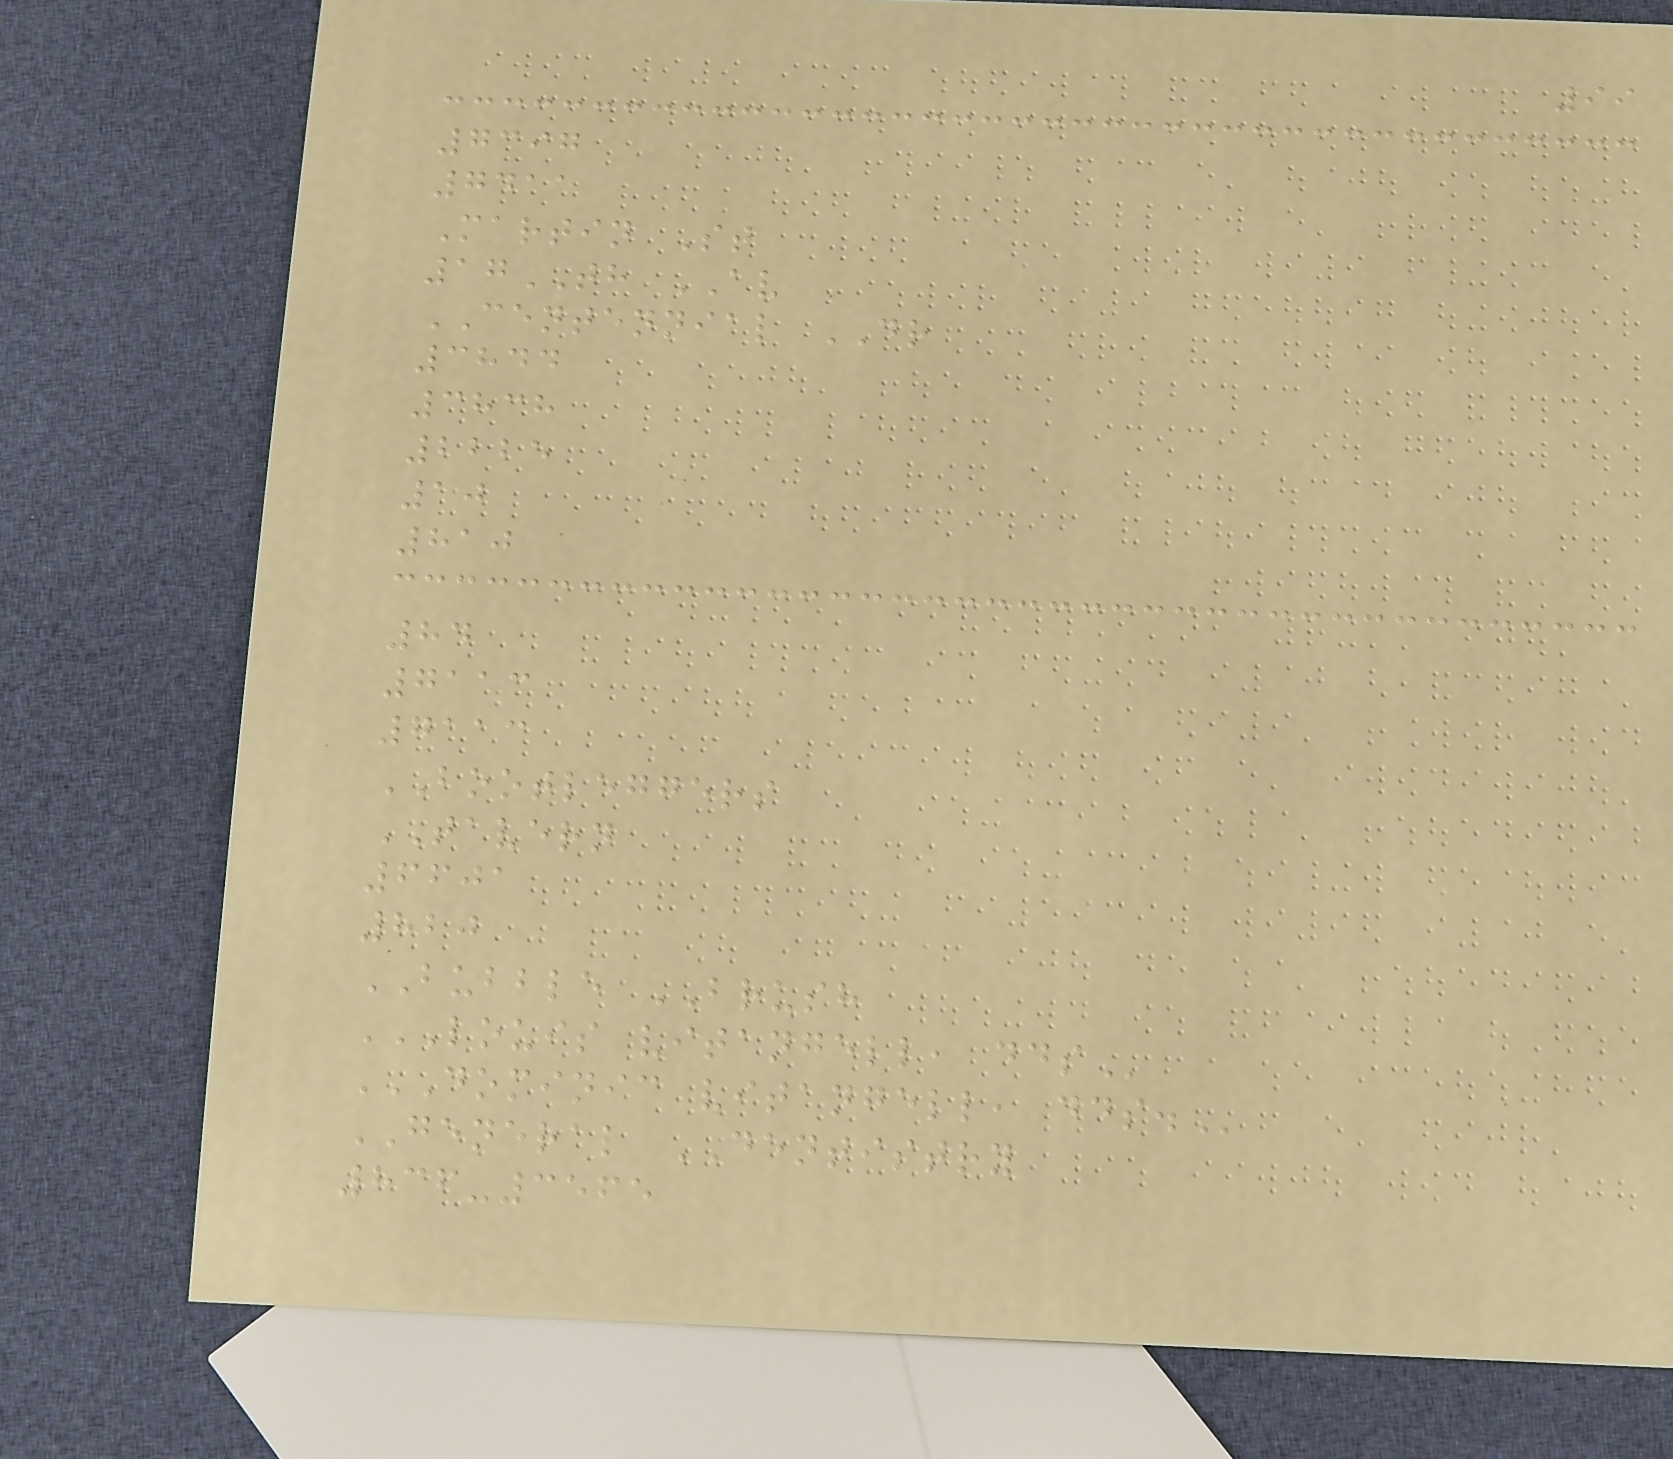99
7397
7411
Martin St
17TH AV
CENTENNIAL DR
3844
3838
2225
10
810
84
7113
7113
BOOTLEGGERS
TAVERN
6601
820
BUBBLE BRUSH
LOUIS VITANGELL, DDS
DOMINIC VITANGELL, DDS.
GENERAL DENTISTRY
836-3565
